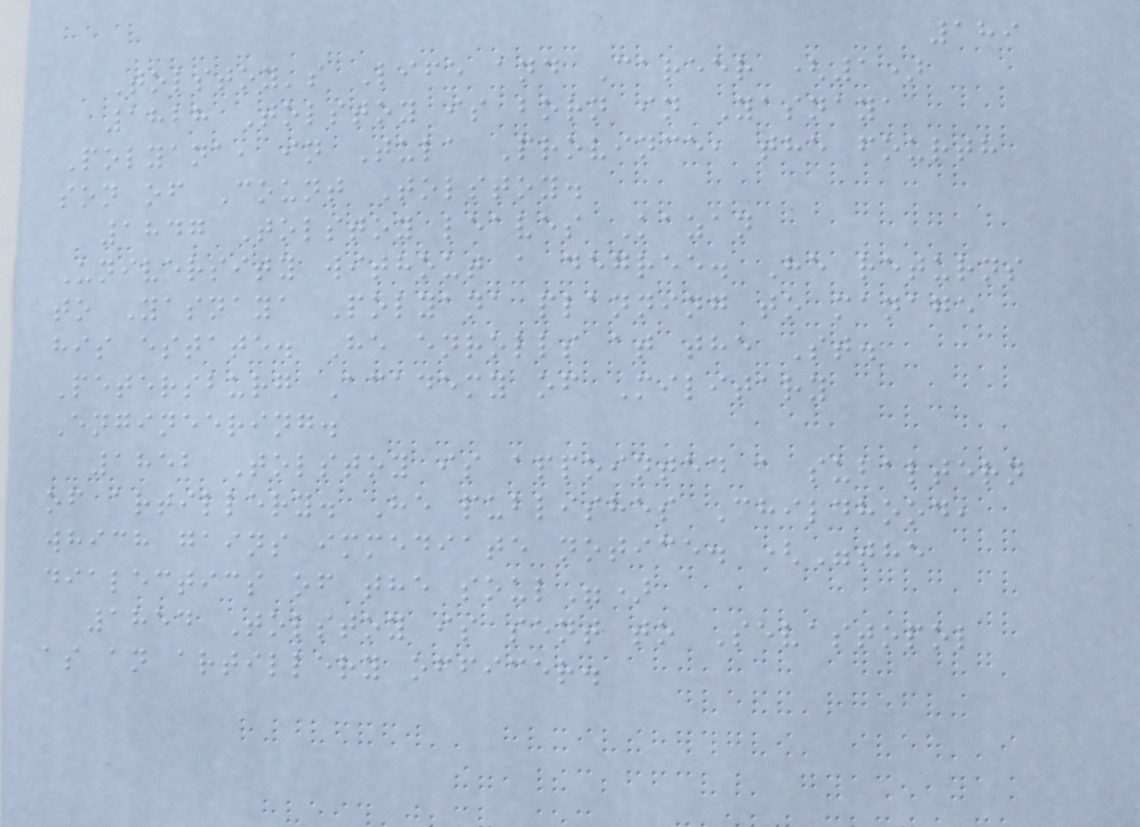189
Tolstoy's Life and Career (1)
1828 Tolstoy is born in Yasnaya
Polyana, in Tula Province, the fourth
son of Count Tolstoy.
1847 Tolstoy leaves Kazan
University without a degree. He returns
to Yasnaya Polyana planning to manage
his estate. He enrolls at the St.
Petersburg Academy of Military
Engineering.
1852 Tolstoy is appointed a subaltern
of artillery. He publishes Childhood,
which gains immediate notice. ("the
dialectics of the soul")
1854 Tolstoy is sent to Sevastopol
as an artillery officer.
